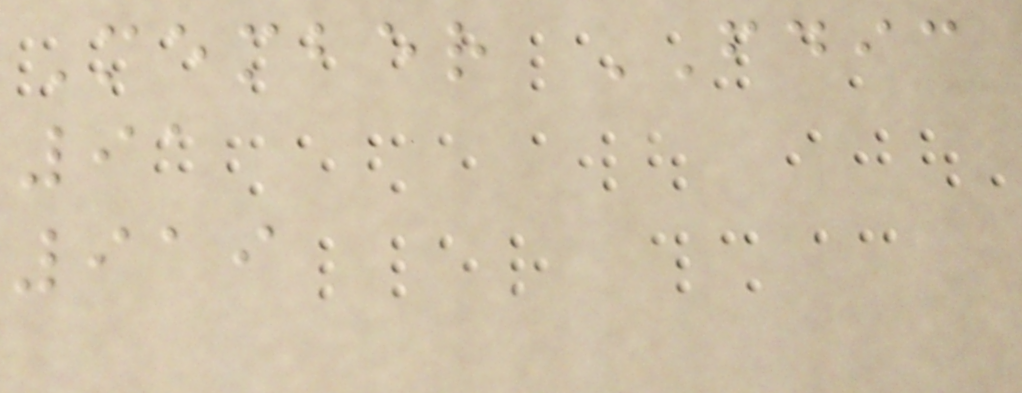Member FDIC
91
919
